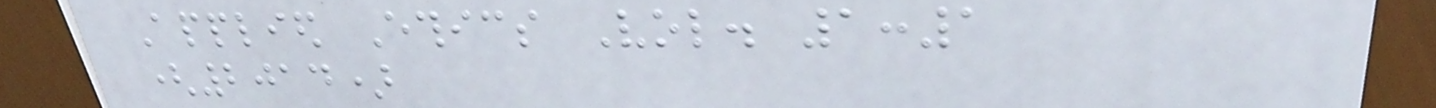Applied Ethics Vol. 1:1
(2014)
